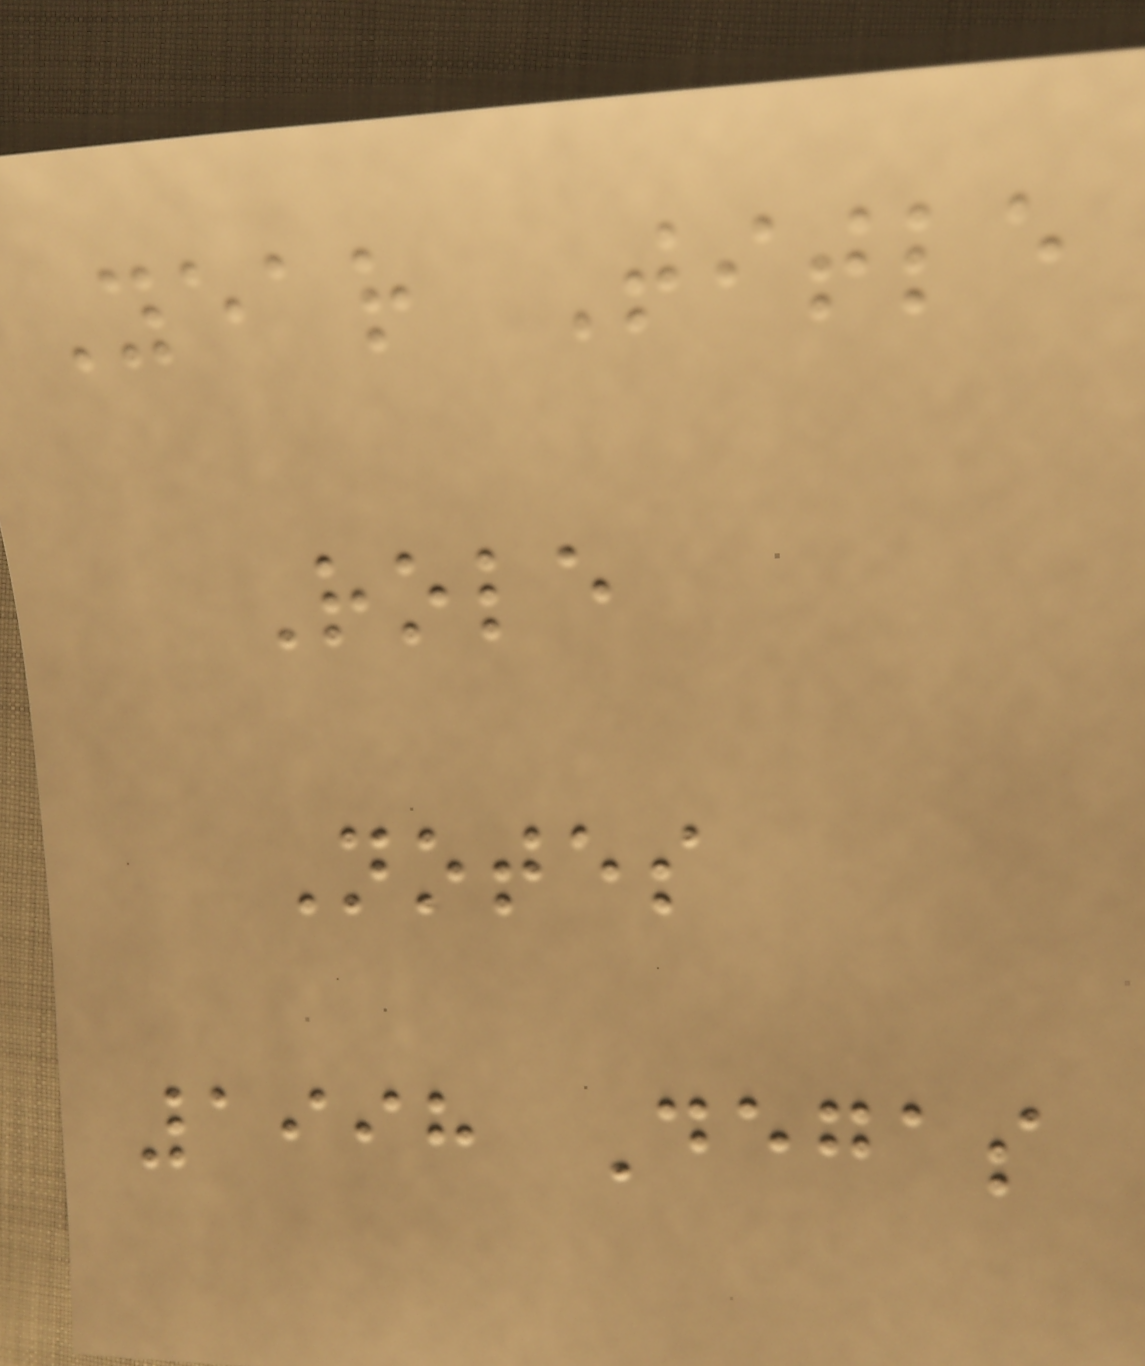Year Title
Role
Notes
1998 Degas
